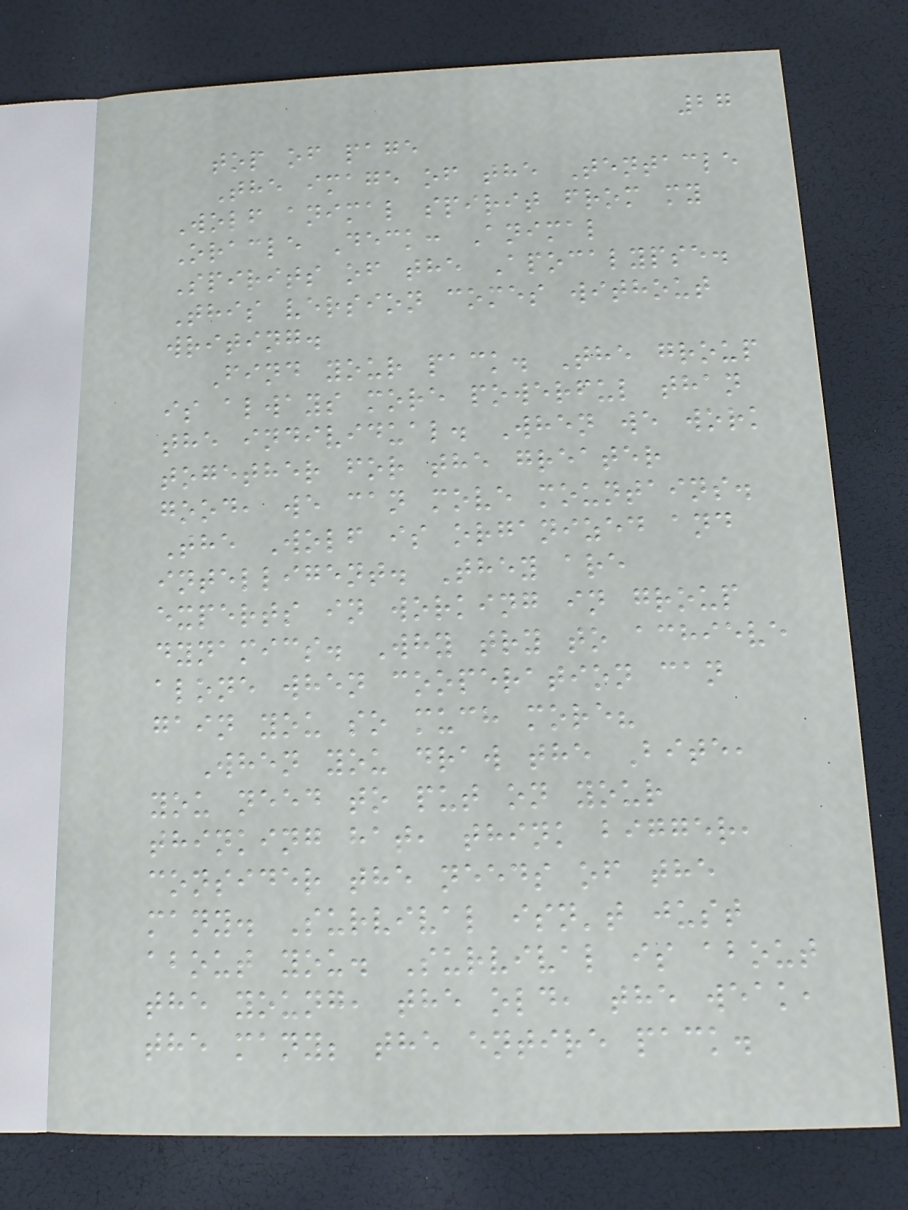27
top of page
The image of the Tentacle
Wolf animal spirit from my
Oracle Deck: Animal
Spirits of the Apocalypse.
This version comes without
writing.
Find your pack. The group
is always more powerful than
the individual. When we work
together for the greater
good, we can move mountains.
The Wolf is organized and
intelligent. They are
experts in working in group
dynamics. Why try to achieve
alone when cooperation can
gain you so much more?
When you draw the Bite,
you need to put on your
thinking hat, think bigger,
consider the needs of the
many. Survival isn't just
about you. Survival is about
the young, the old, the weak,
the many; the entire pack.
